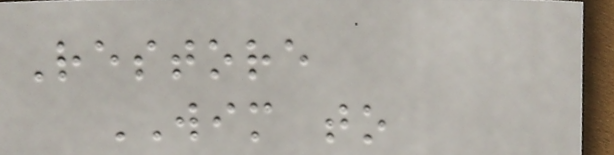Restore
WIM to
